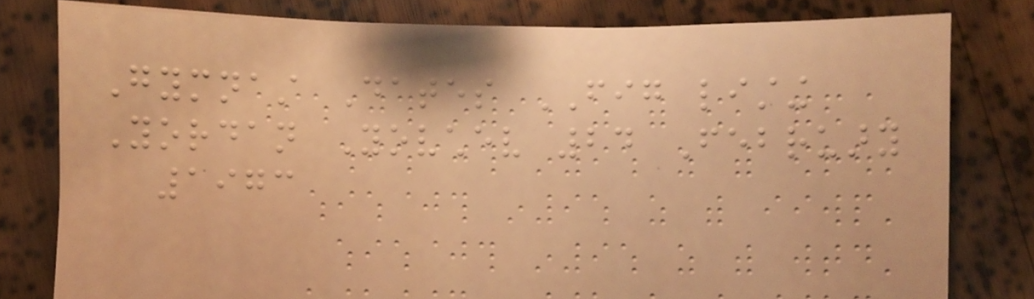Gymnast Dates FIG listing
Yordan Yovchev 24 February
1973
